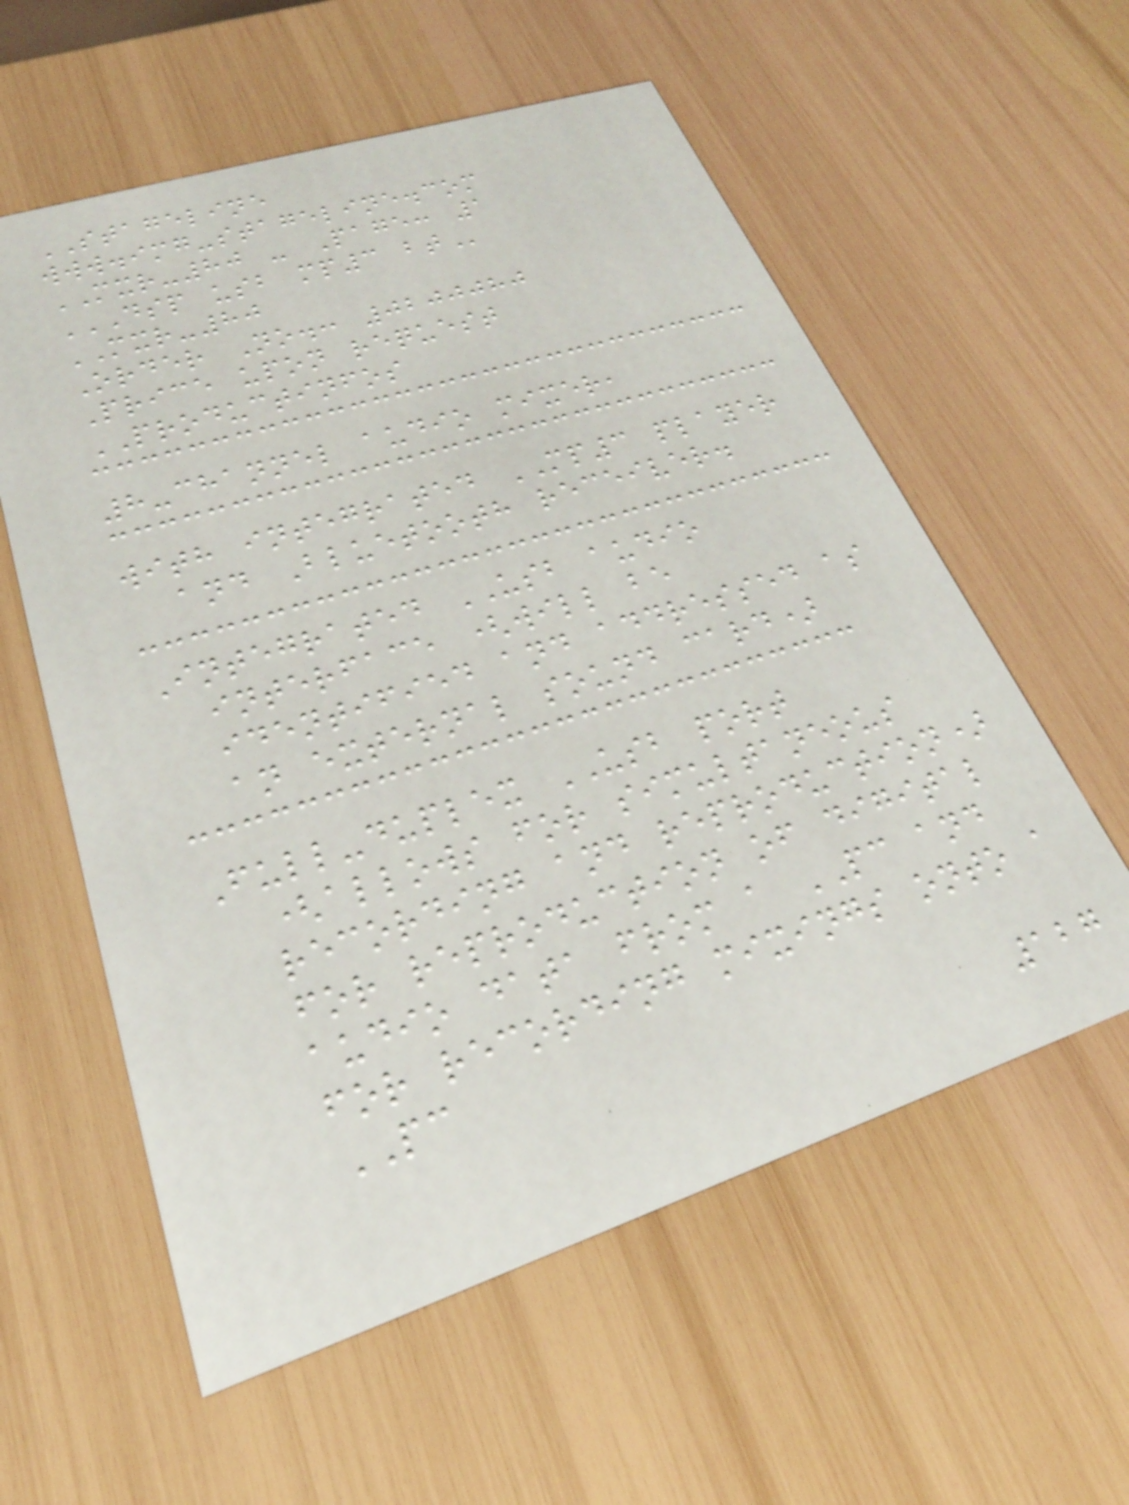STAGELINE
www.img-stageline.com
MXR-80 - Page: 1
DSP USB MP3 BT
MXR-80
Order No.: 0200080
Price upon request
PRODUCTINFOS
8-channel audio mixer,
with integrated MP3 player
and Bluetooth receiver.
Integrated USB audio
interface (will be
identified and addressed as
an external sound card)
Full-duplex USB port
(allows for simultaneous
recording and reproduction)
for reproduction of digital
audio data from a PC and
for recording mixings onto a
PC
127
